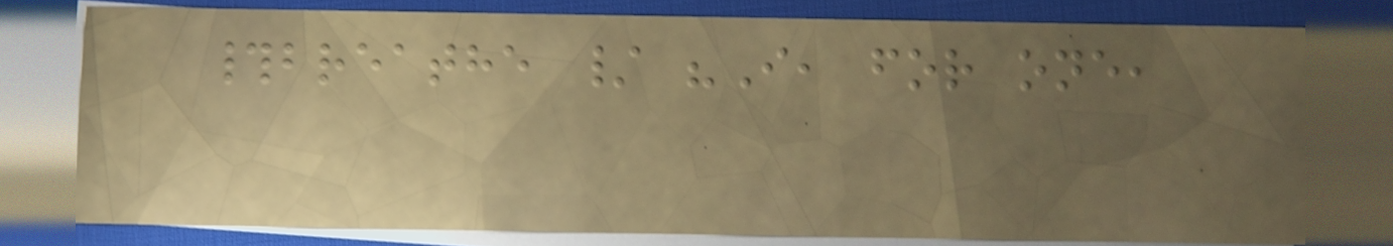#breathe / "I, for one,
